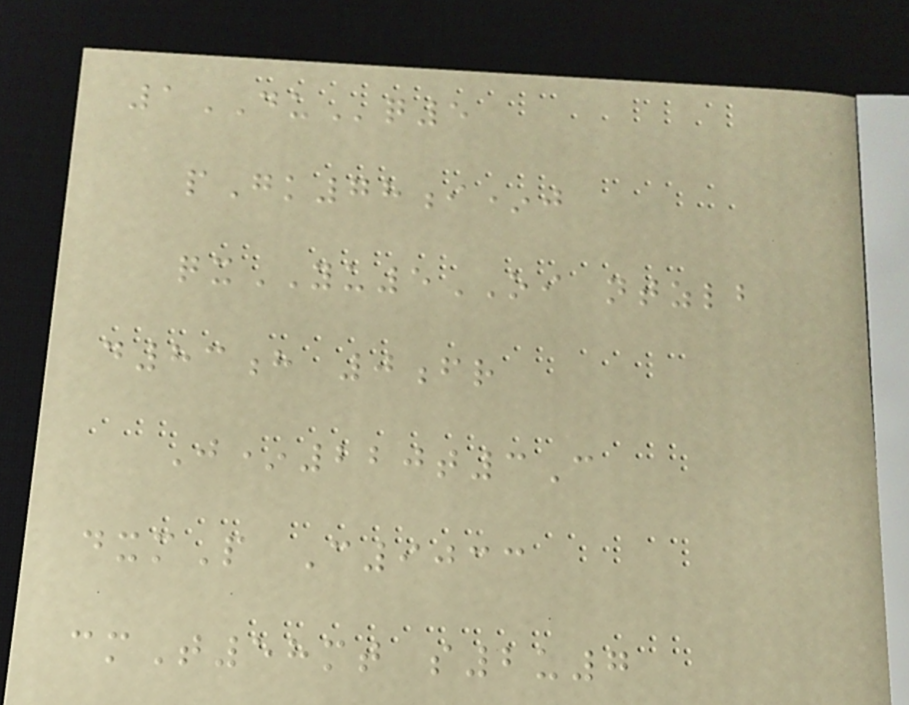1DUq5
pGk78i*j
qxYU5OI ntzlb
d83h 0fr
J*220t3C
dxmP C9033
cmT58mt s2u7
